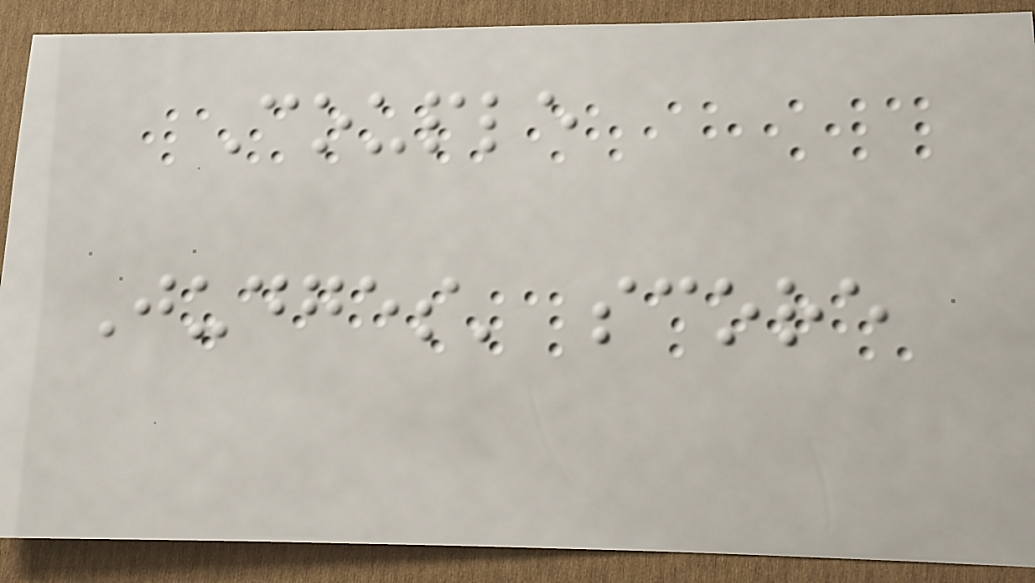Couple
Judges' score
